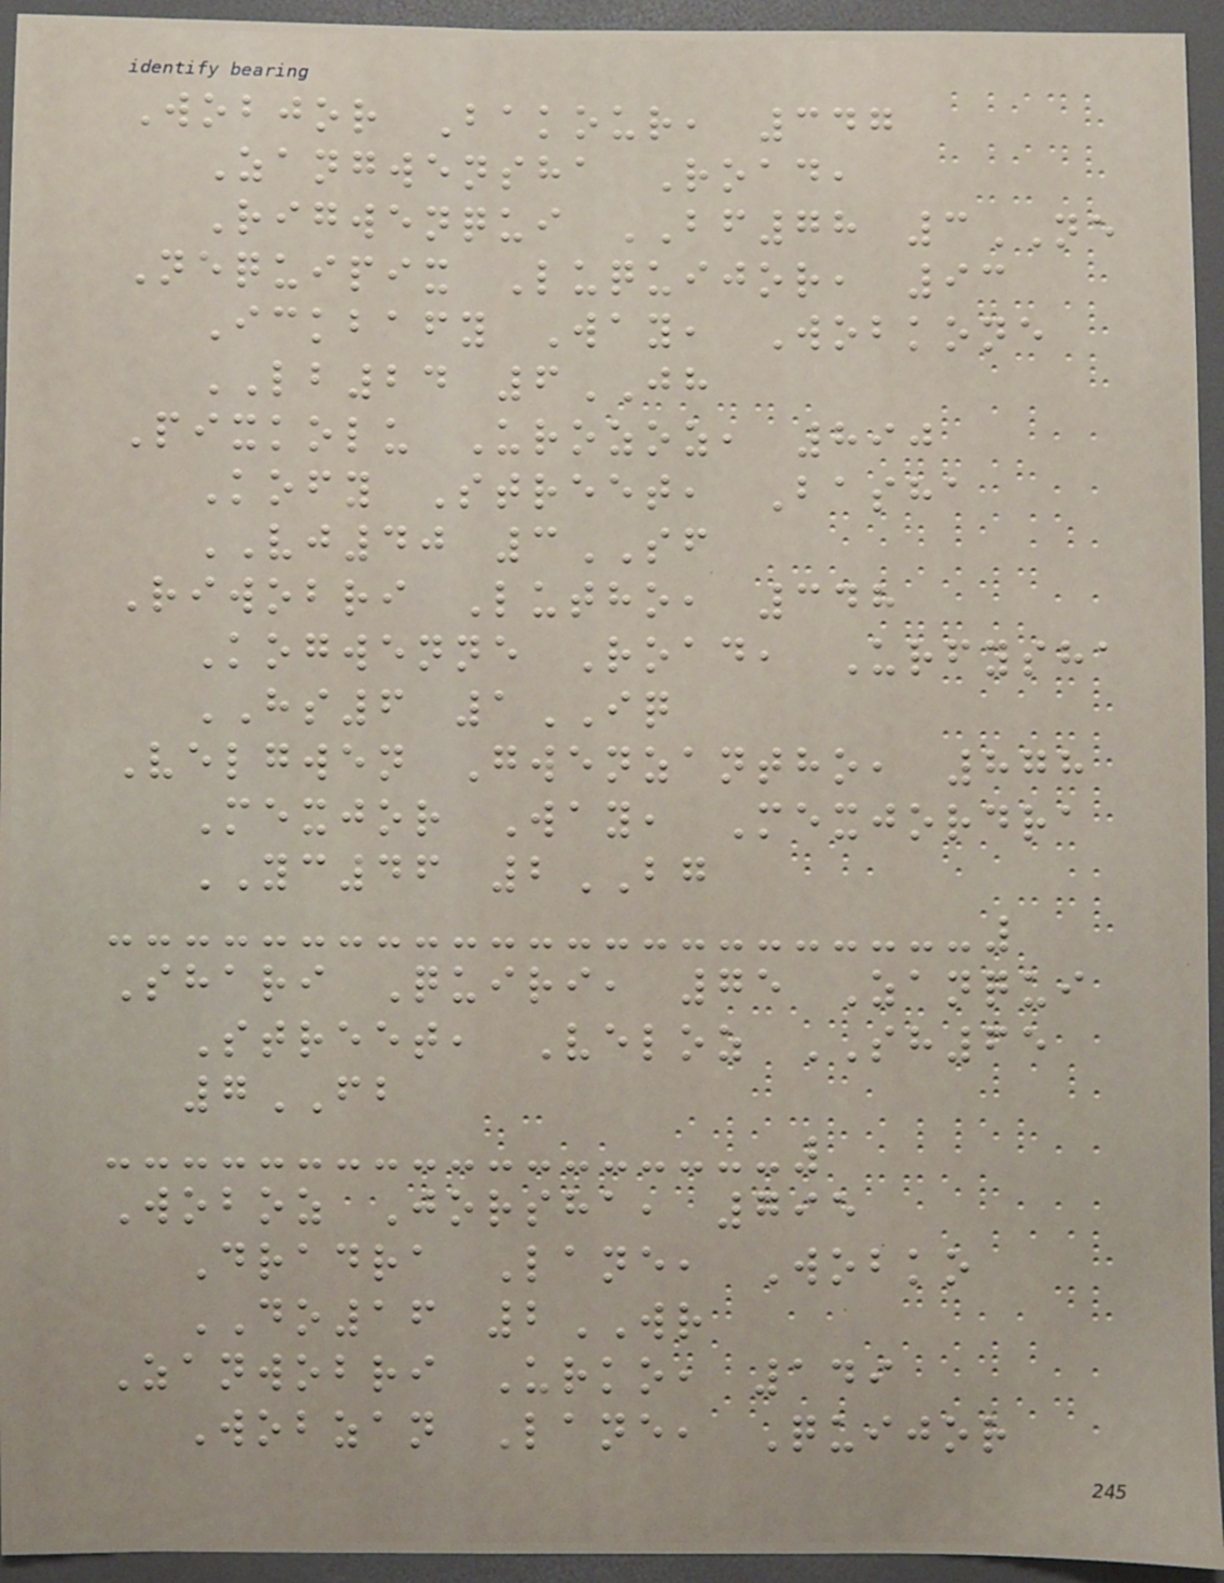Wobjor Bakour, 347
Zangwensha Road,
Rigwenqui BF78 3NE
Nequipix Luquijor, 93
Ickbafy Way, Wobkone
LB24 6JH
Pixkolu Urozoz, 890
Kofy Street, Basha
VJ40 3SF
Riwobri Lutho, 348
Kogwenne Road, Urfysha
HS6 1IQ
Velgwen Gwenzantho, 878
Mexjor Way, Mexjordra
YC46 2BG
Shari Quiri, 75 Zanqui
Street, Veloz SH65
7FB
Woboz Jorsha, 795
Dradra Lane, Wobko
DO16 2WR
Zanwobri Urko, 149
Wobzan Lane, Quijor
